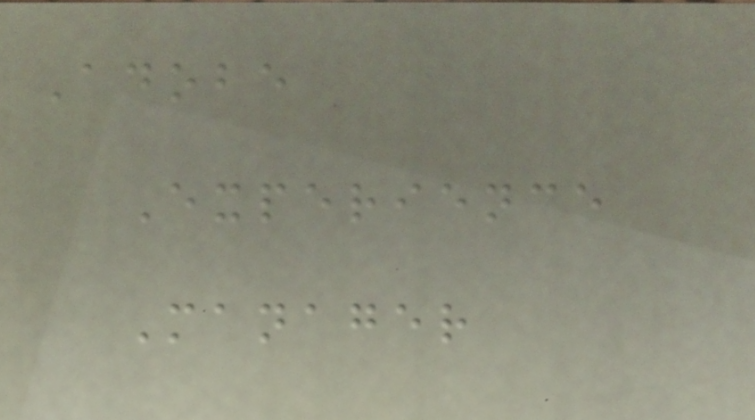Adobe
Experience
Manager
